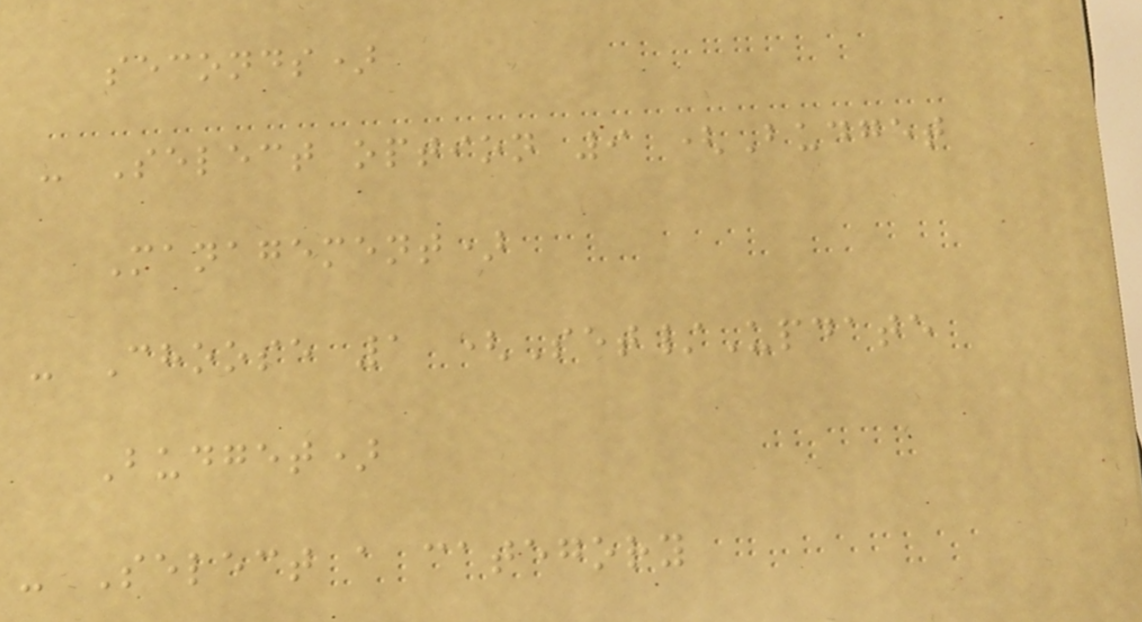seconds)
- Select option 9 (Budget
Management)
- Choose 1 (Set/Update
Budget)
- Select a category
